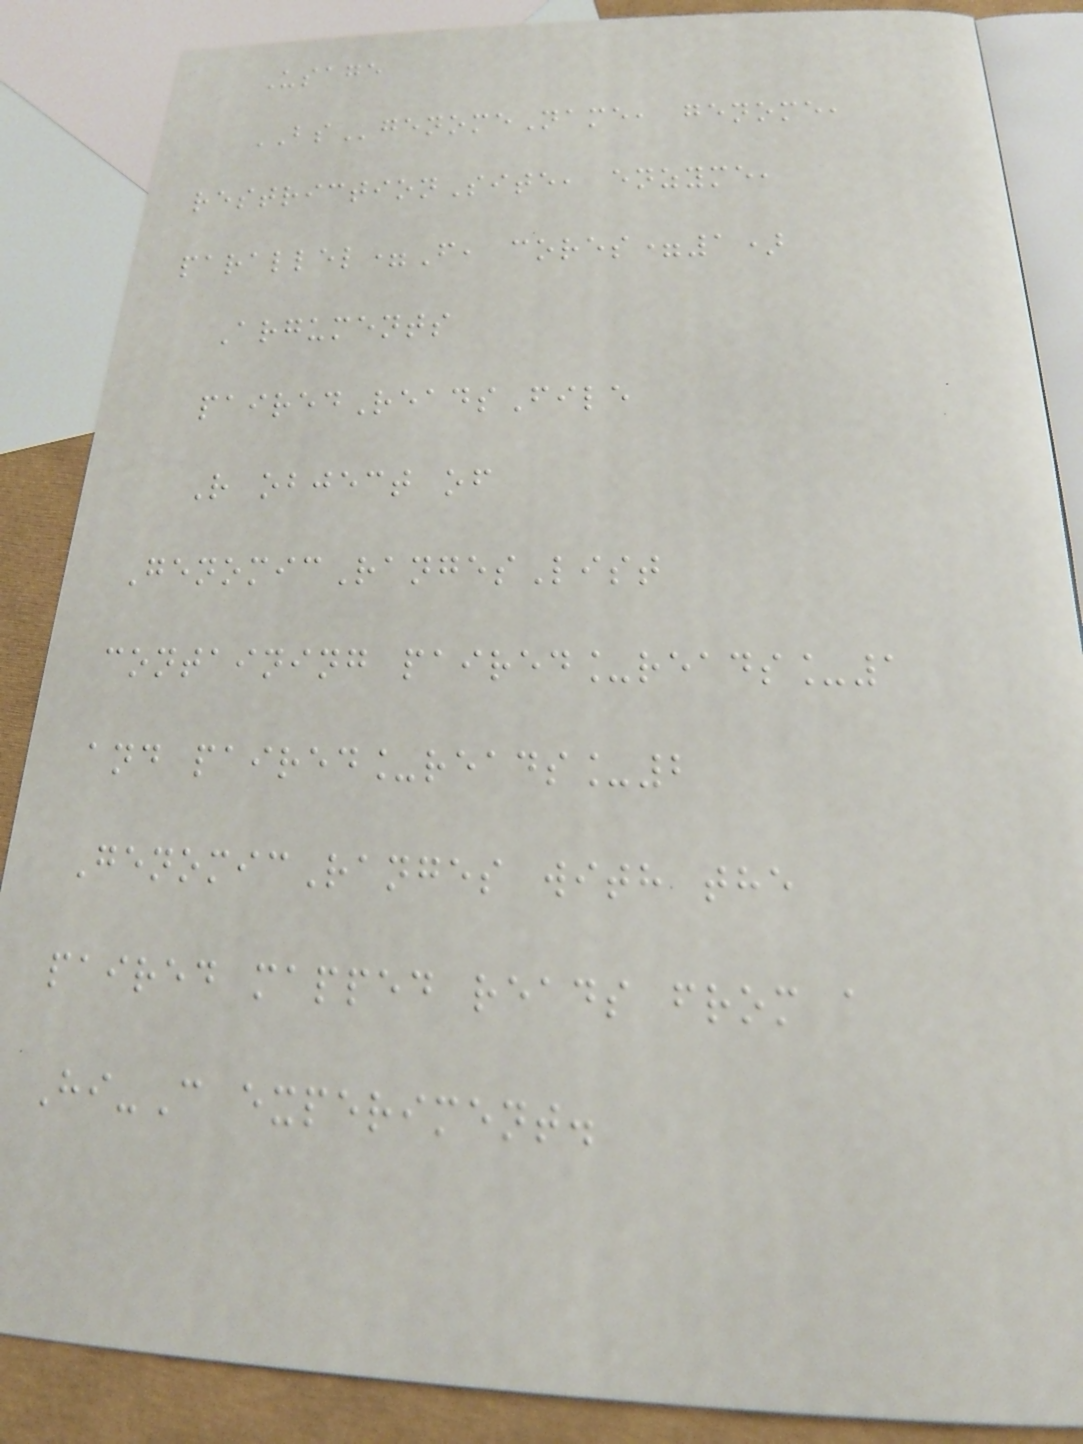Usage
BSgenomeName, genome,
restrictionSite, enzyme,
parallel=F, cores=1)
Arguments
pairedReadsFile
R object of
GenomicRangesList
containing paired_reads_1
and paired_reads_2
GenomicRanges with the
paired mapped reads from a
Hi-C experiment.
